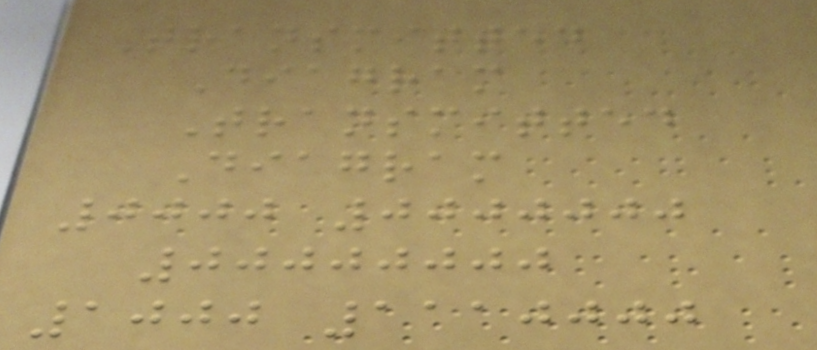Transmitted
Diagram
Transmitted
Diagram
0000 0000000
00000000
1000 1110000
